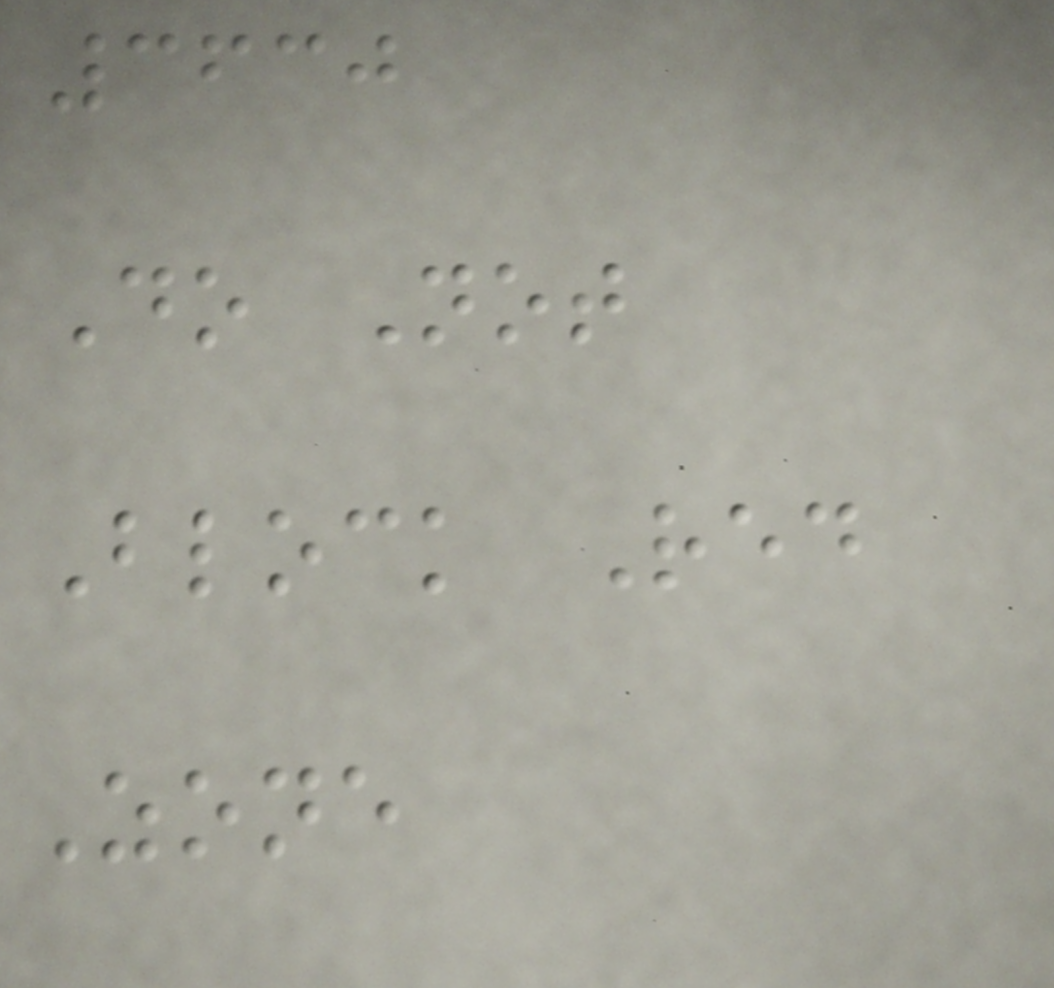3630
Do Not
Block Red
Zone
